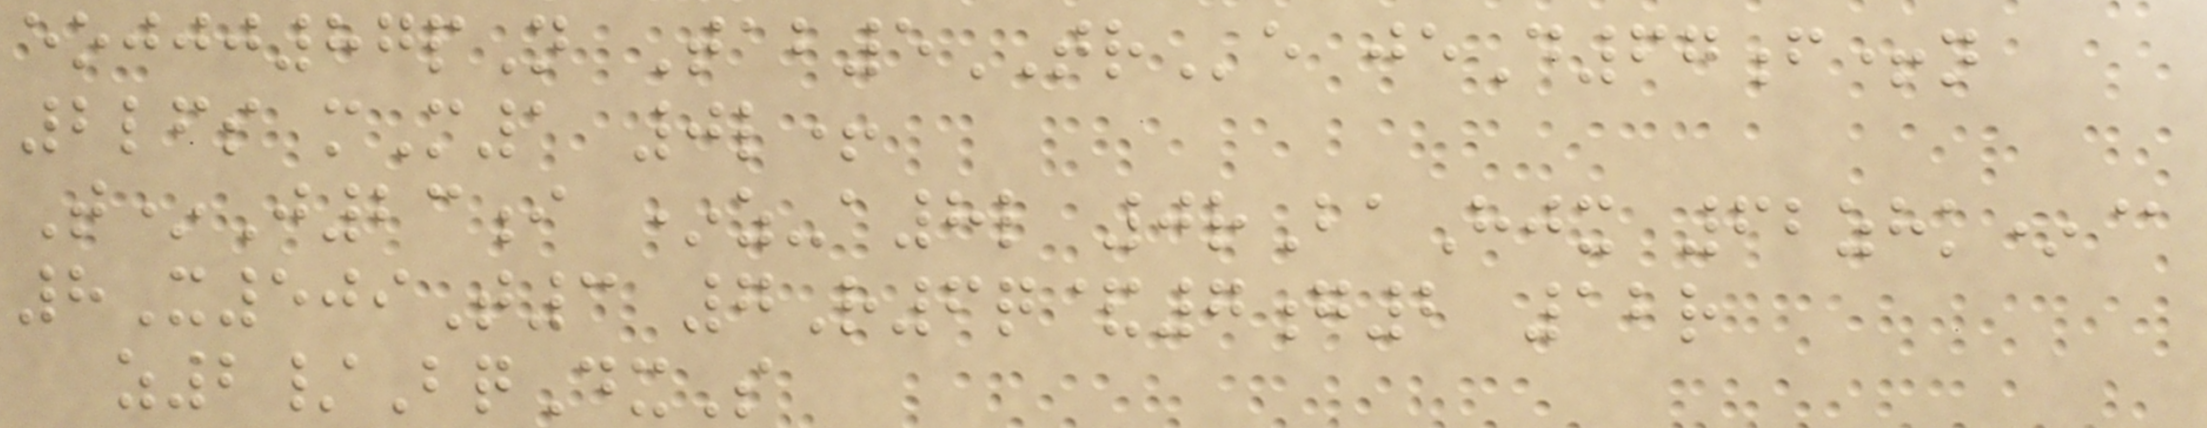eojjj87pN Tab5TRe jeD67f+n
2lfs mM1 0l+
T*J23i *z-a8l 0rBaHjx 62zhk*@
8X509T3 7R6q&7g2 12r
z2/BqDxS
